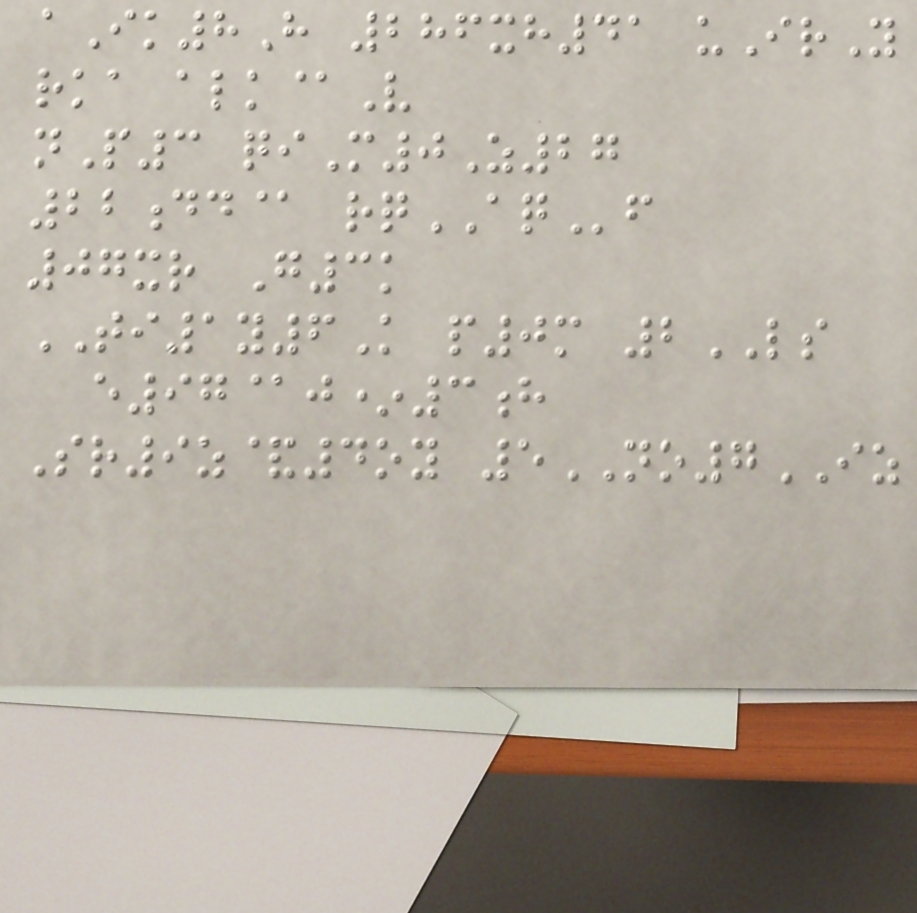aIk8H 286xh41 uIrY
rka alk@V
nP3 qiM0Z27
22dd@ rqAQf
07xr G3k
TI1y6K p0m 2LS
e97@j*3h
Sr9z&4oy 5NO7IZ
